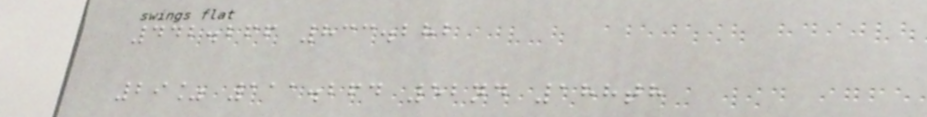442.266 833.282
29% 111.264 52nd 188th
